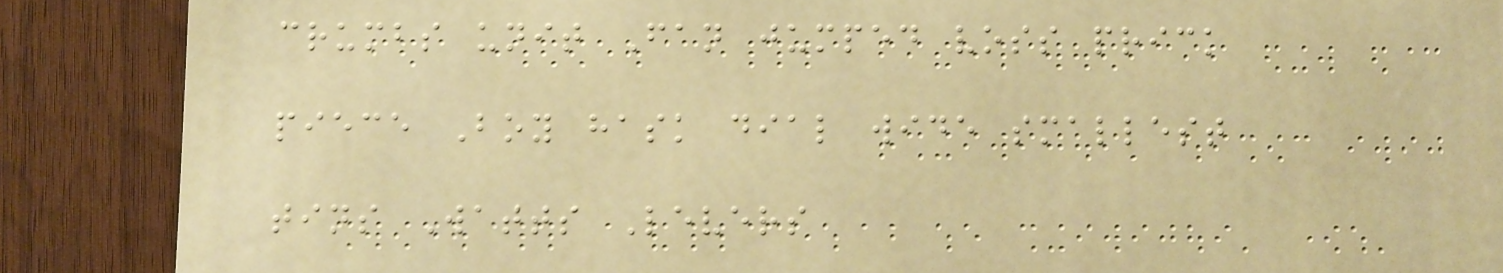crumbs unit Fan jumped voss prick
piece Boy hask dial wide smallest
tins Watts Levers
